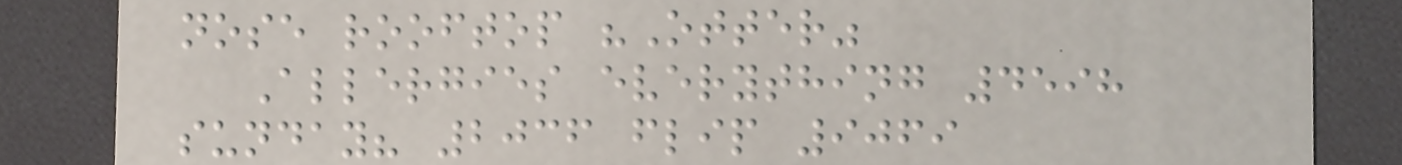nose rooftop "Otter"
Allergies everything 4598
sunday? 2036 flip 9069
